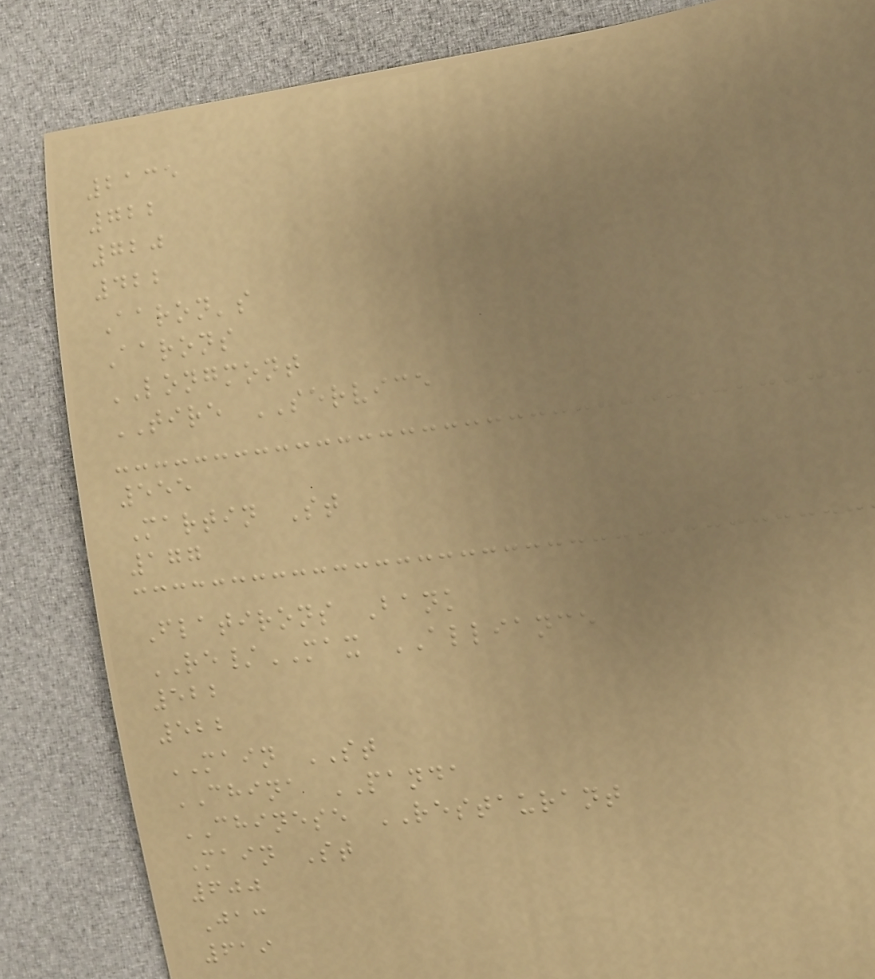2135
722
720
422
Aaron's
Aarons
LONGMONT
TIRE SERVICE
555
Martin St
177
Flatirons Bank
RE/MAX ALLIANCE
522
522
MAIN ST
CHINA PANDA
CHINESE RESTAURANT
Main St
600
Jac
619
